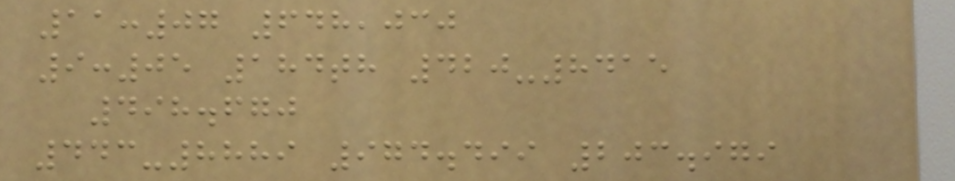11:07 648,030
9:05 184th 420-8415
498.670
443-8889 974.499 203.979
